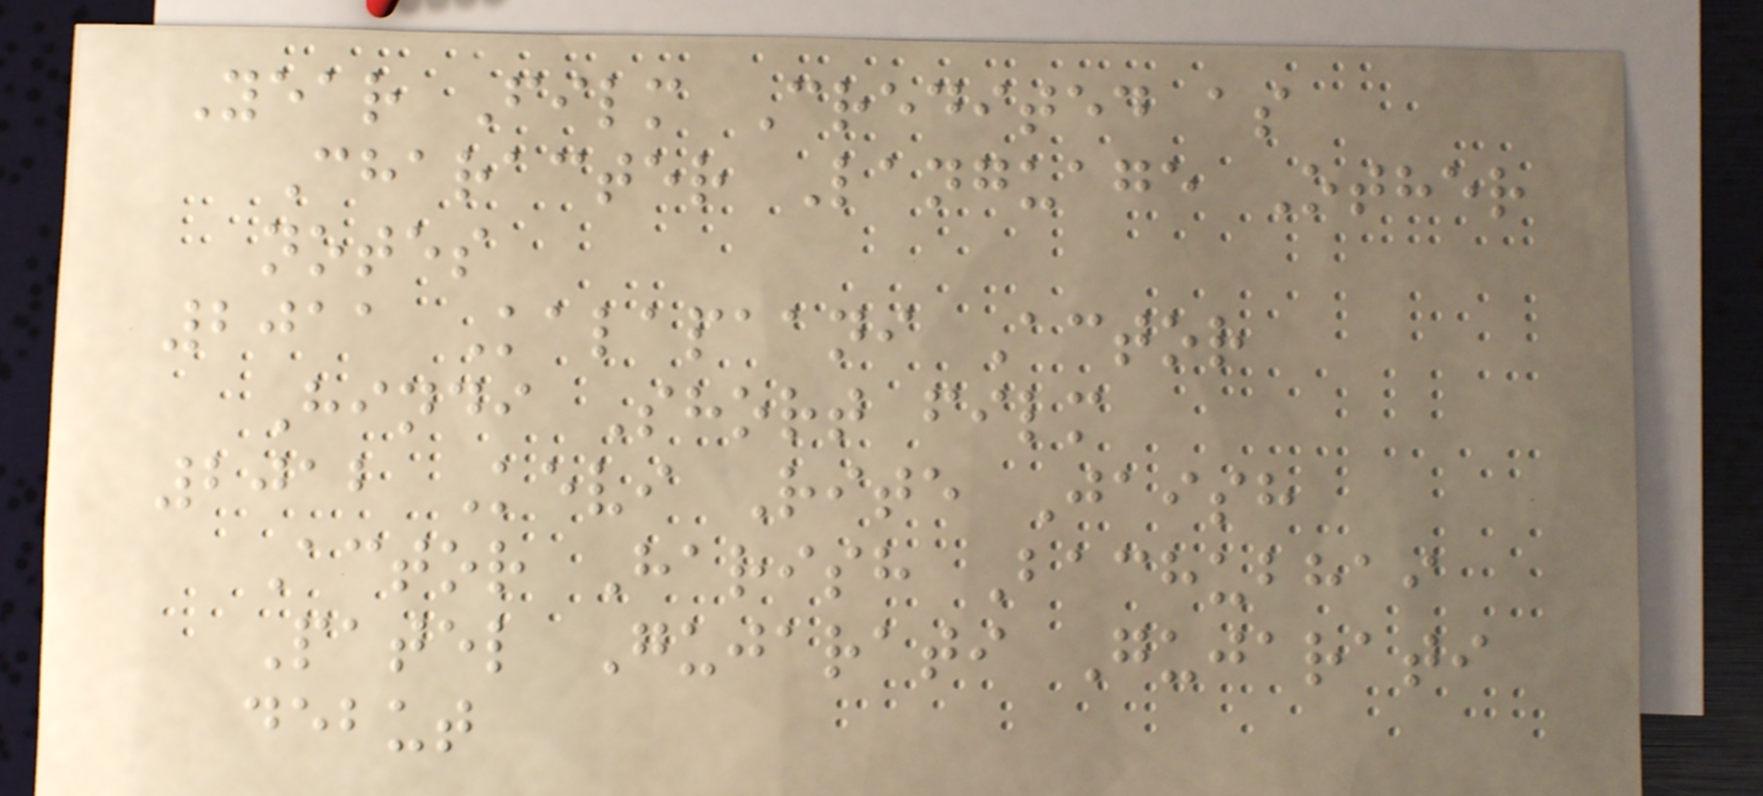Year Film Credited as
Character Language Other
notes
2011 Kalapaani Actor
Hindi Short film
2012 Kevi Rite Jaish
Actor Harish Bachubhai
Patel Gujarati Gujarati
debut
